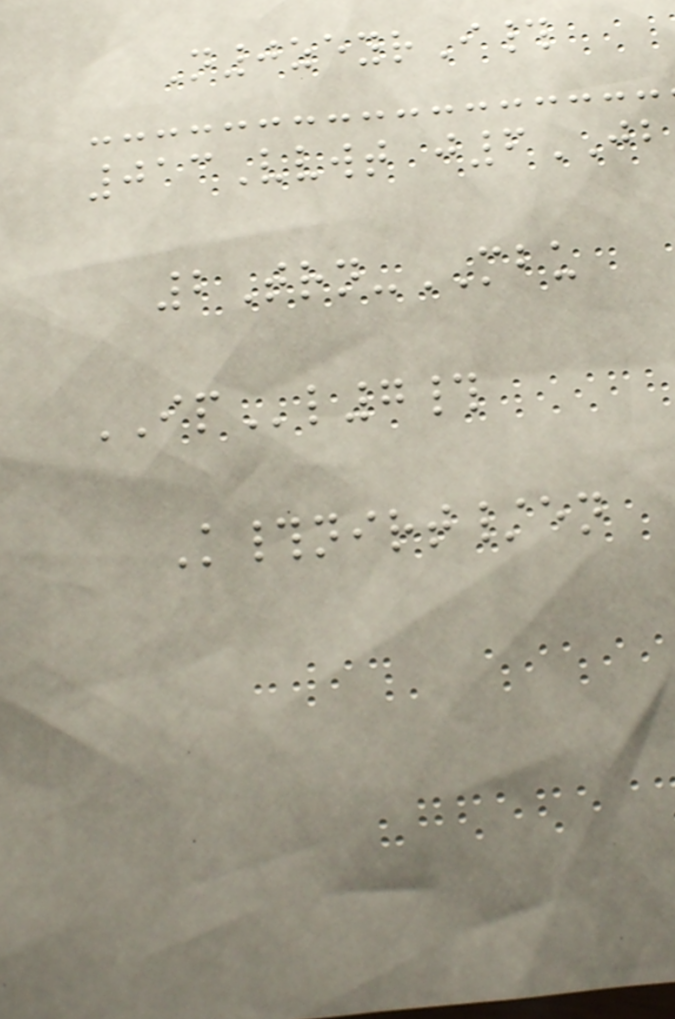N0zeyrI#
013Vvwt j6JB
2Trn-MBU
IPl7#
K#nirt/en
